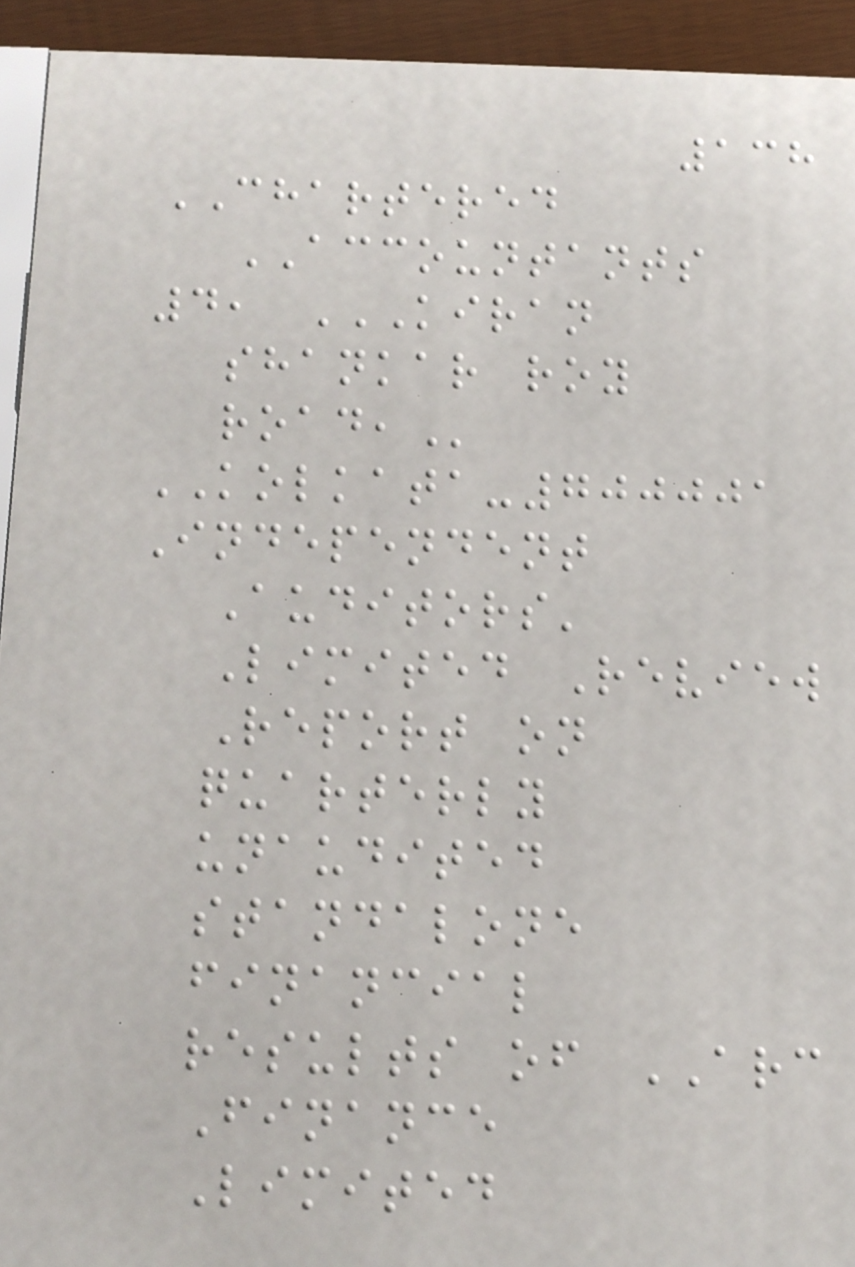138
CHARTERED
ACCOUNTANTS
4, KIRAN
SHANKAR ROY
ROAD,
KOLKATA-700001
Independent
Auditors'
Limited Review
Report on
quarterly
unaudited
standalone
financial
results of ARC
Finance
Limited
